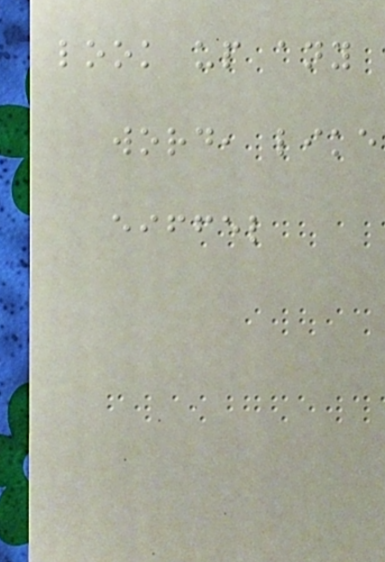look up any
word, like
eiffel
